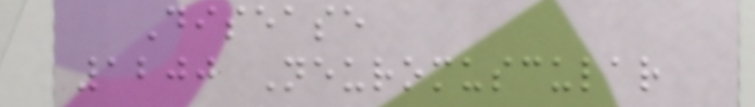Disease
1200 Neuromuscular
